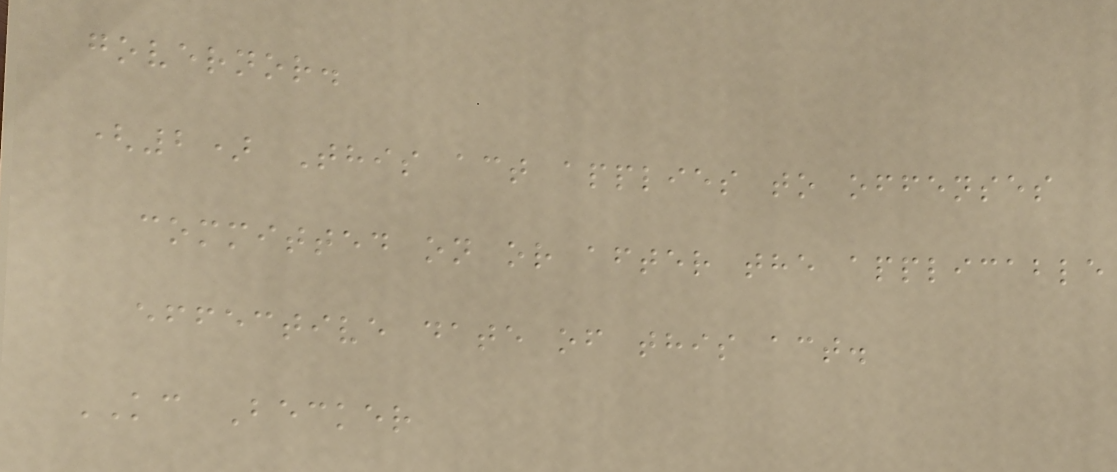governor.
(2) This act applies to offenses
committed on or after the applicable
effective date of this act.
KC Becker
